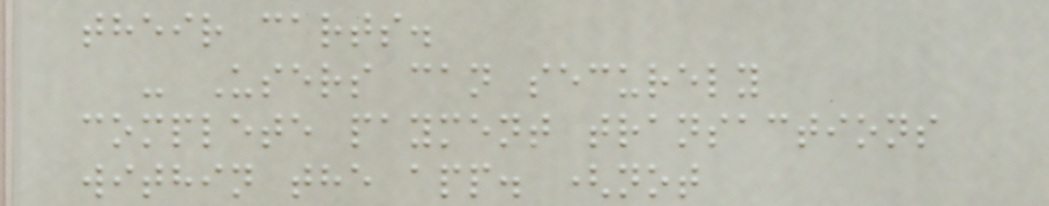their carts.
- Users can securely
complete payment transactions
within the app. (not
